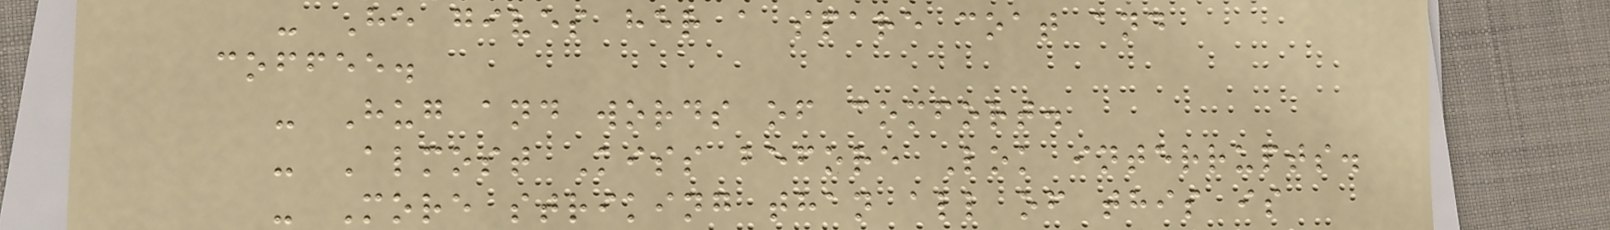- He gives her a spare coat and
coffee.
- Hug and words of comfort.
- Almost Kiss before Lok interrupts.
- More striking than all of this is
